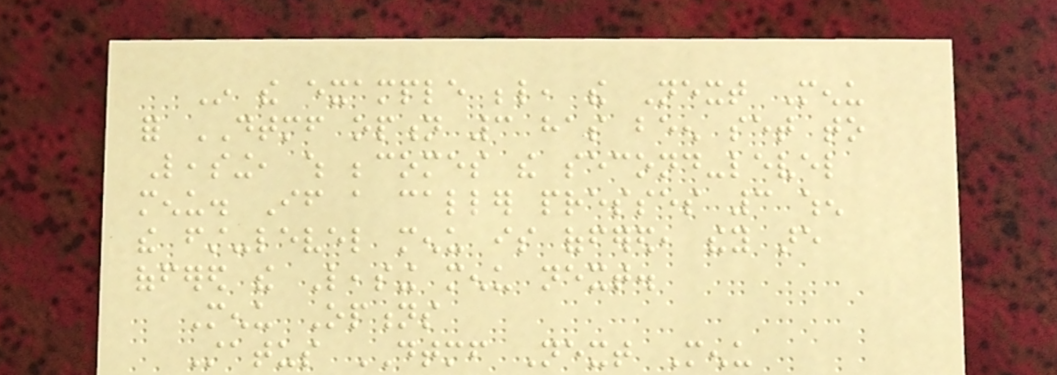In the example below, the Next Menu
for DTMF option 3 has been set to
Leasing, which becomes the second-level
menu. If a caller presses 3 when
the first-level menu is offered, they are
offered the Leasing menu next.
Menu Options
Status DTMF Next Menu
